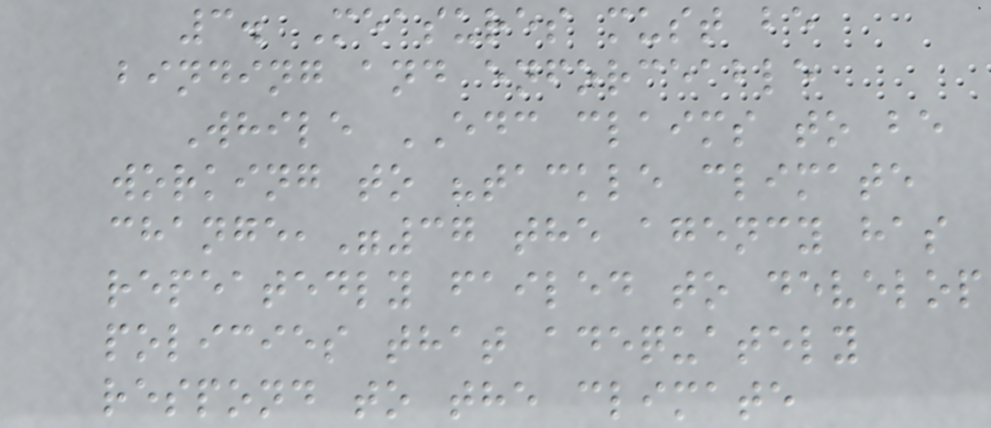3. Measures must be
binding and enforceable
While EDC claims to be
working to "tackle climate
change,"37 the agency has
repeatedly failed to develop
policies that adequately
respond to the climate
